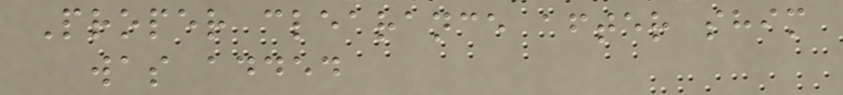Proper clearance after shim
was added
